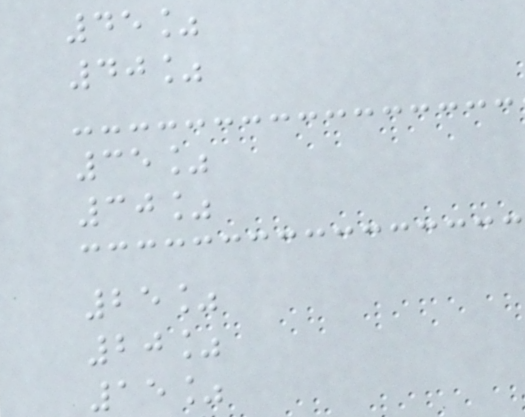45%
40%
35%
30%
25%
20%
15%
